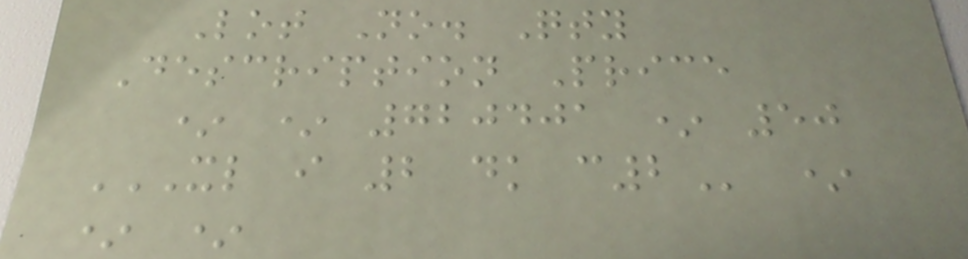Lot No. Qty
Description Price
* * 720401 * 50
XL I 2 DK C2 *
* *
